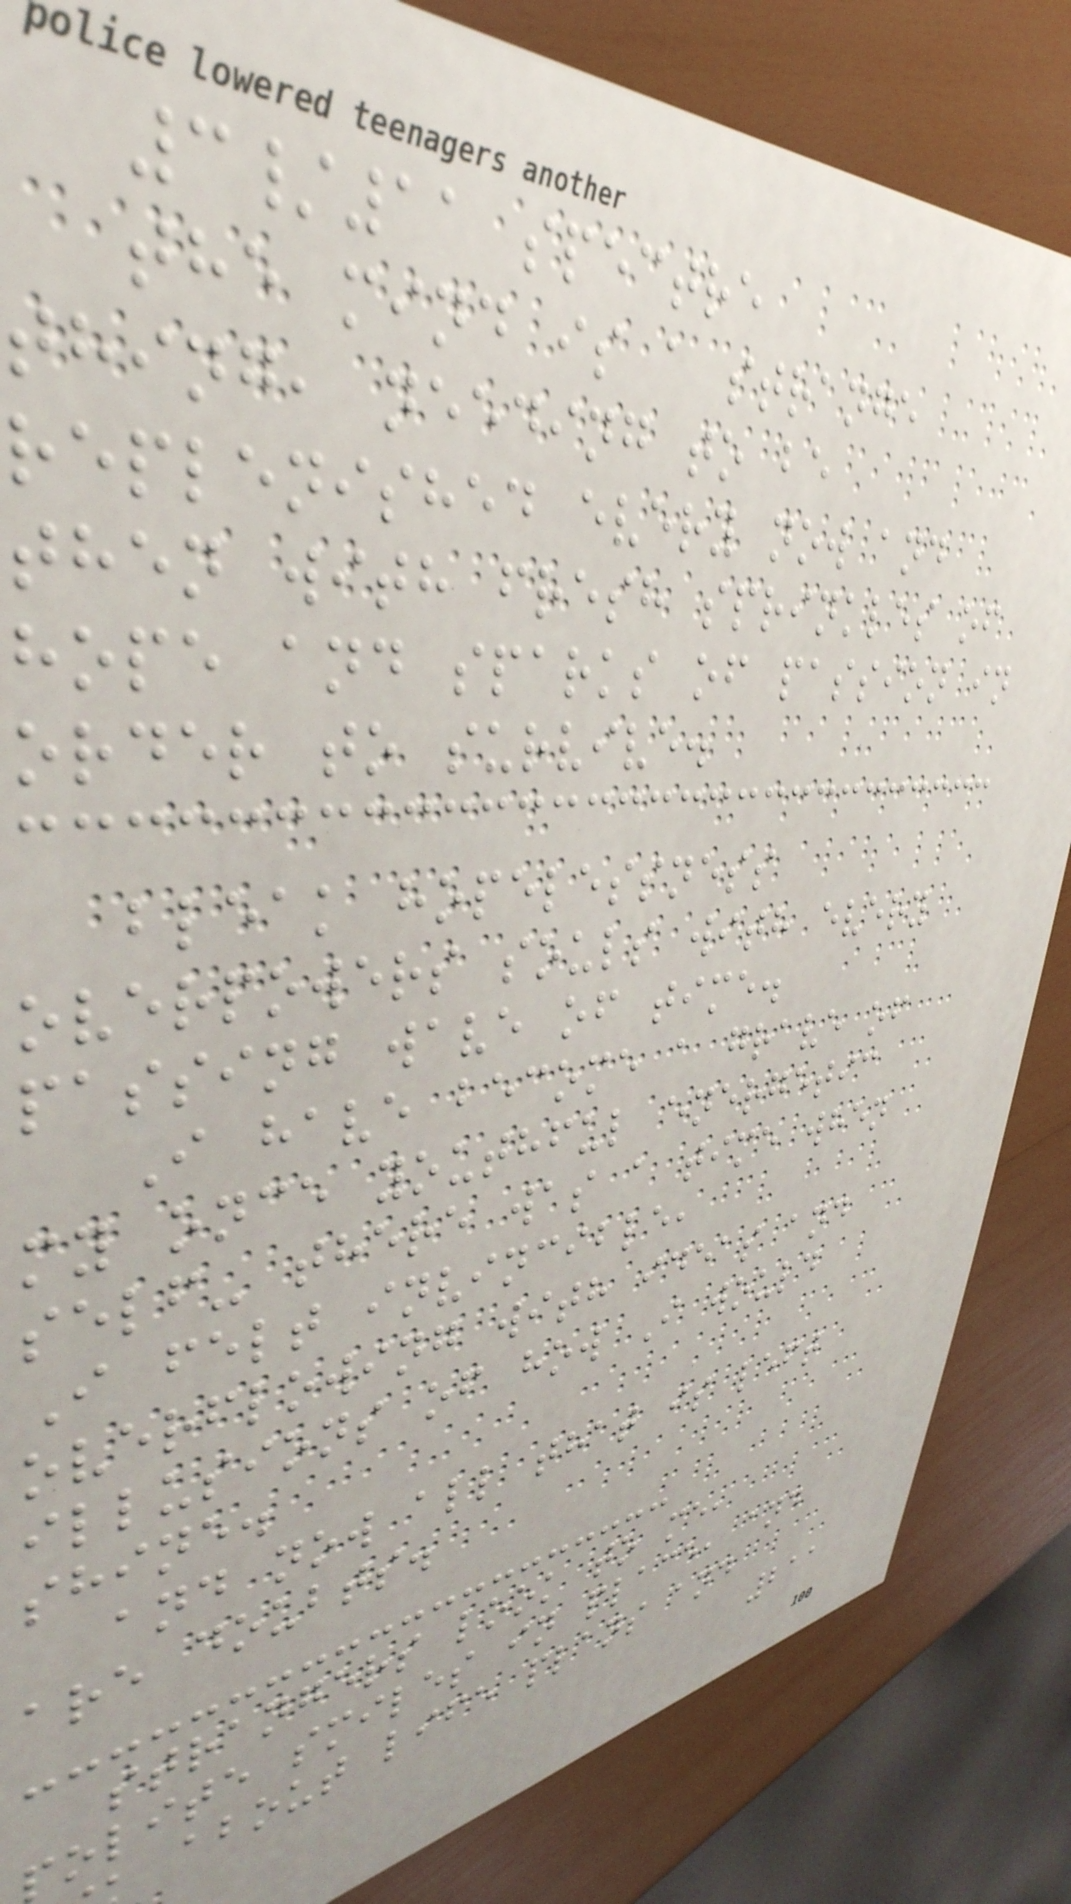3/11 spectre
the mind is a strange
thing, needing to be
replenished every now and
then with fresh sprinkles of
hope and sparks of passion in
order to survive.
bleak hopelessness
overpowers souls with every
passing wave of time.
I have become a grave of
my once youthful energetic
self- there was a time when
I felt invincible,
overflowing with ideas and
illusions of how I would
shine.
and now all that is left
are doubts.
strangers look to me,
olite smiles in place, and
about life plans and
211
